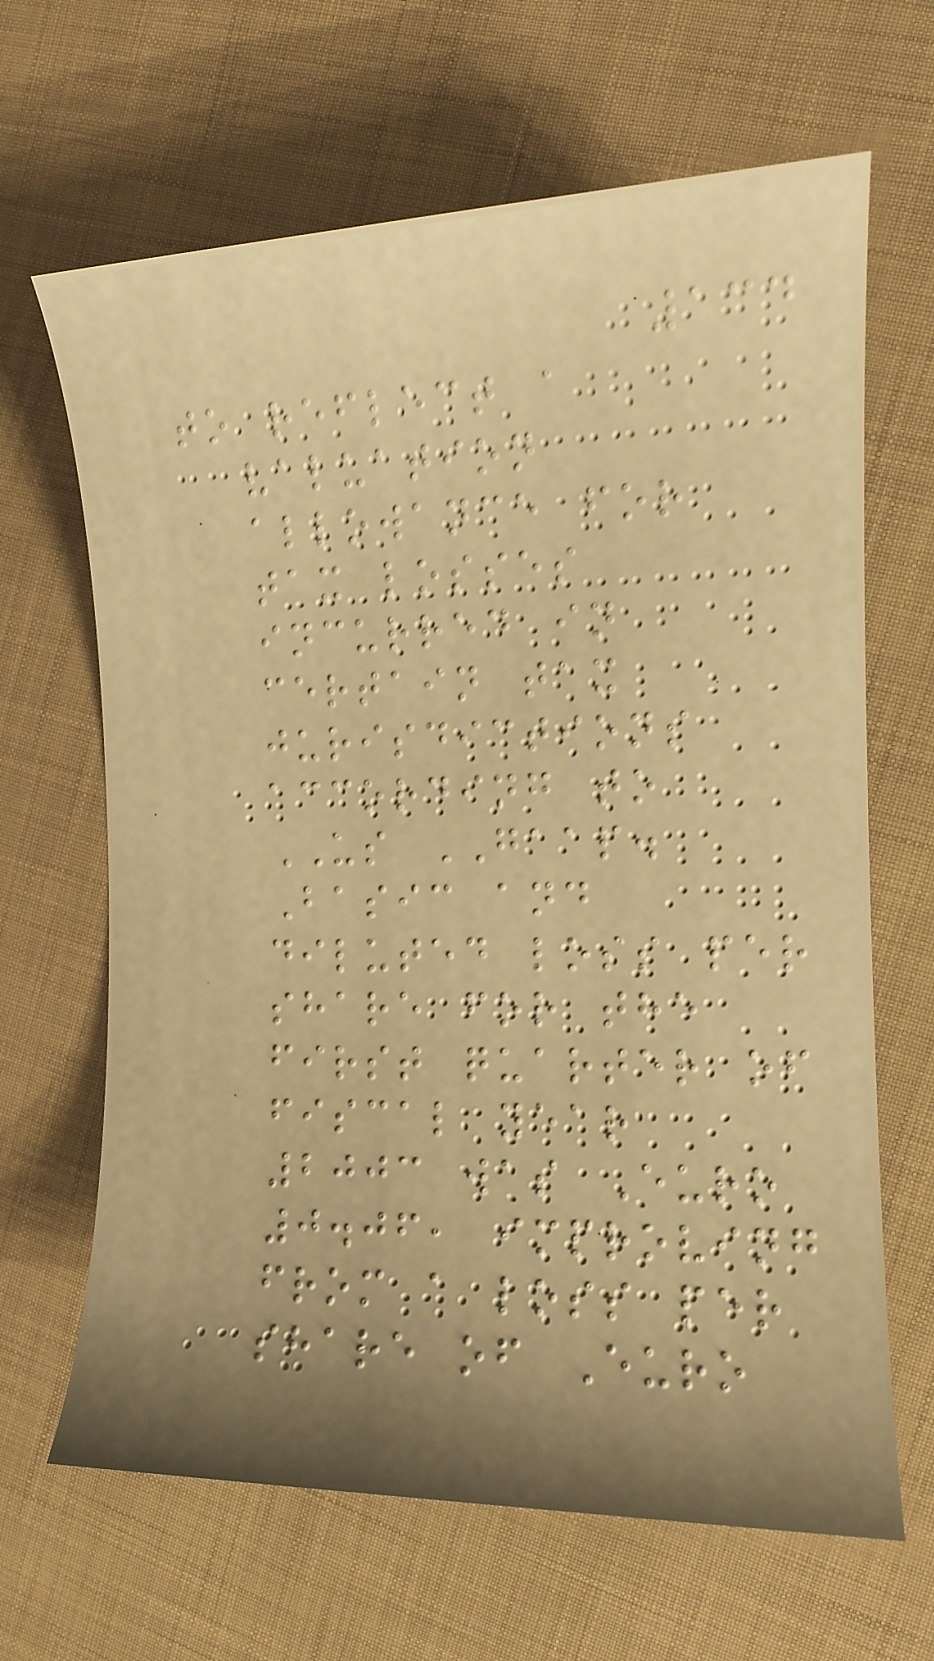134
to reflect a
valuation
allowance for
tax losses
incurred in
certain tax
jurisdictions
according to
US GAAP.
Basic and
diluted loss per
share for the
first quarter of
fiscal year
2003 was Euro
0.06, improving
from a loss per
share of Euro
